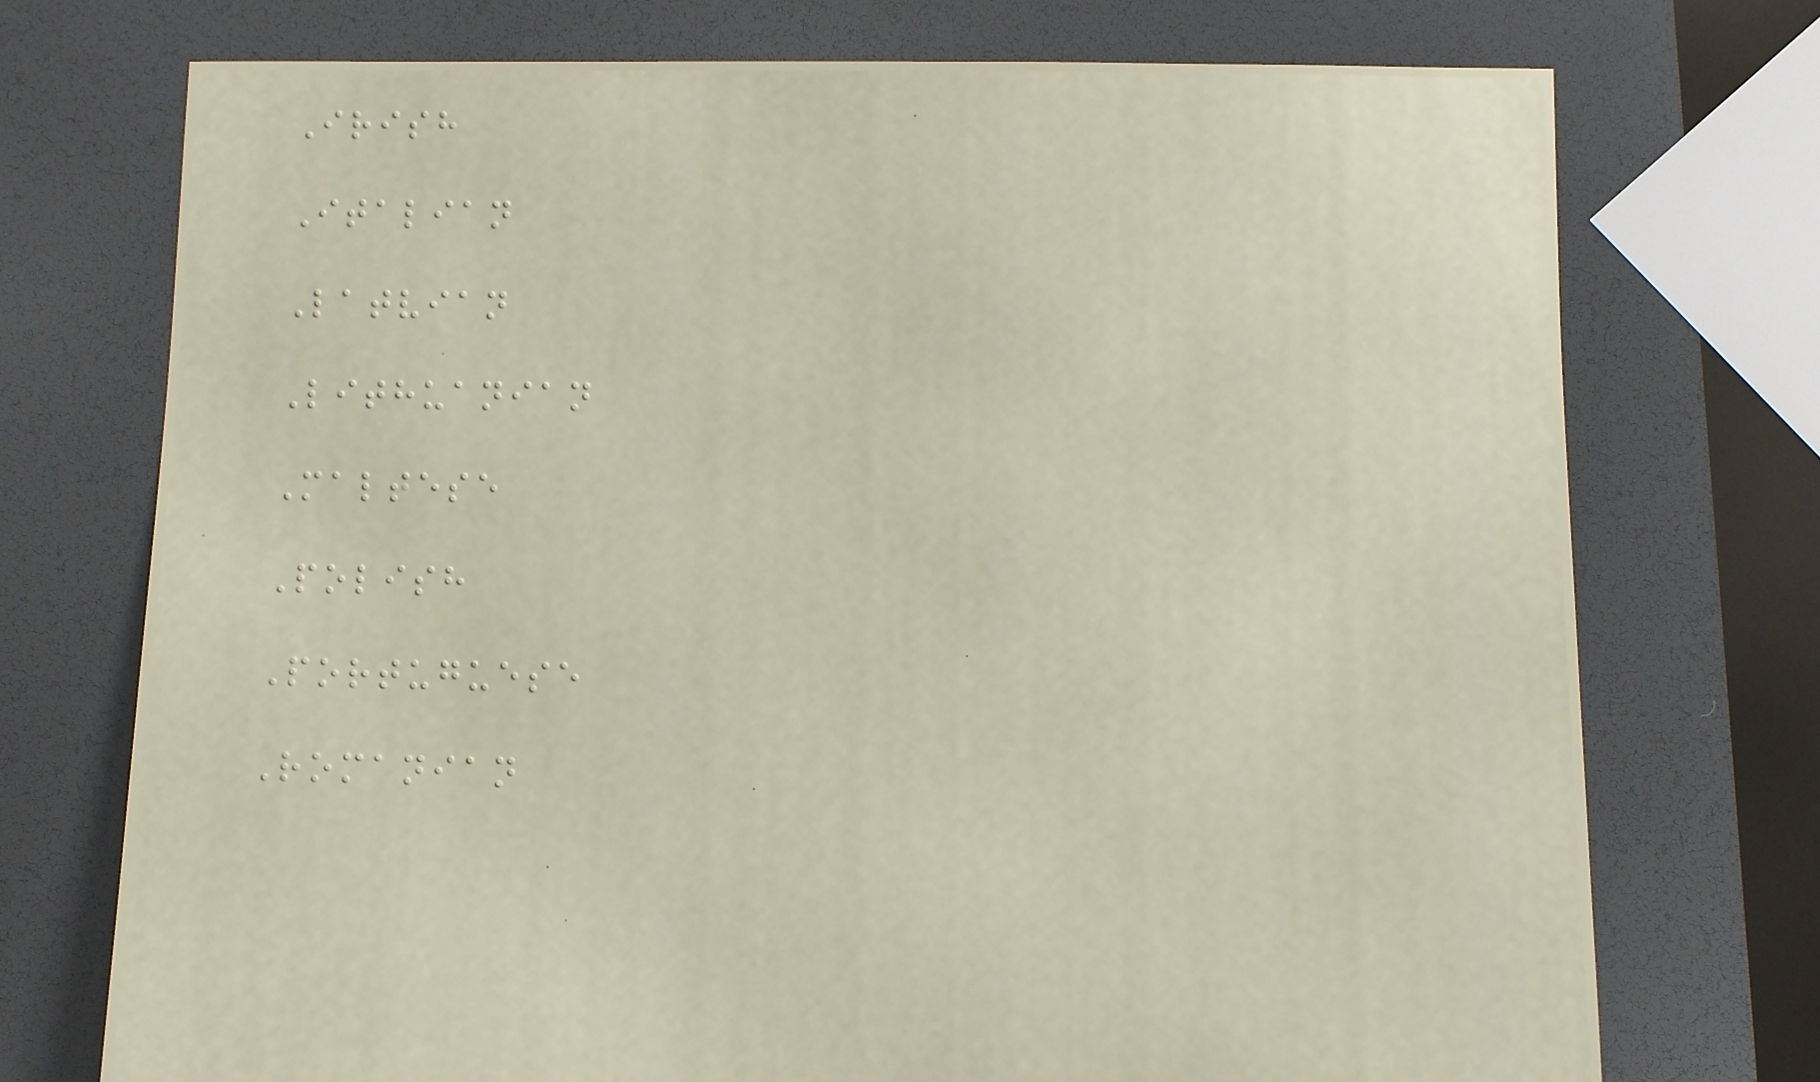Irish
Italian
Latvian
Lithuanian
Maltese
Polish
Portuguese
Romanian
